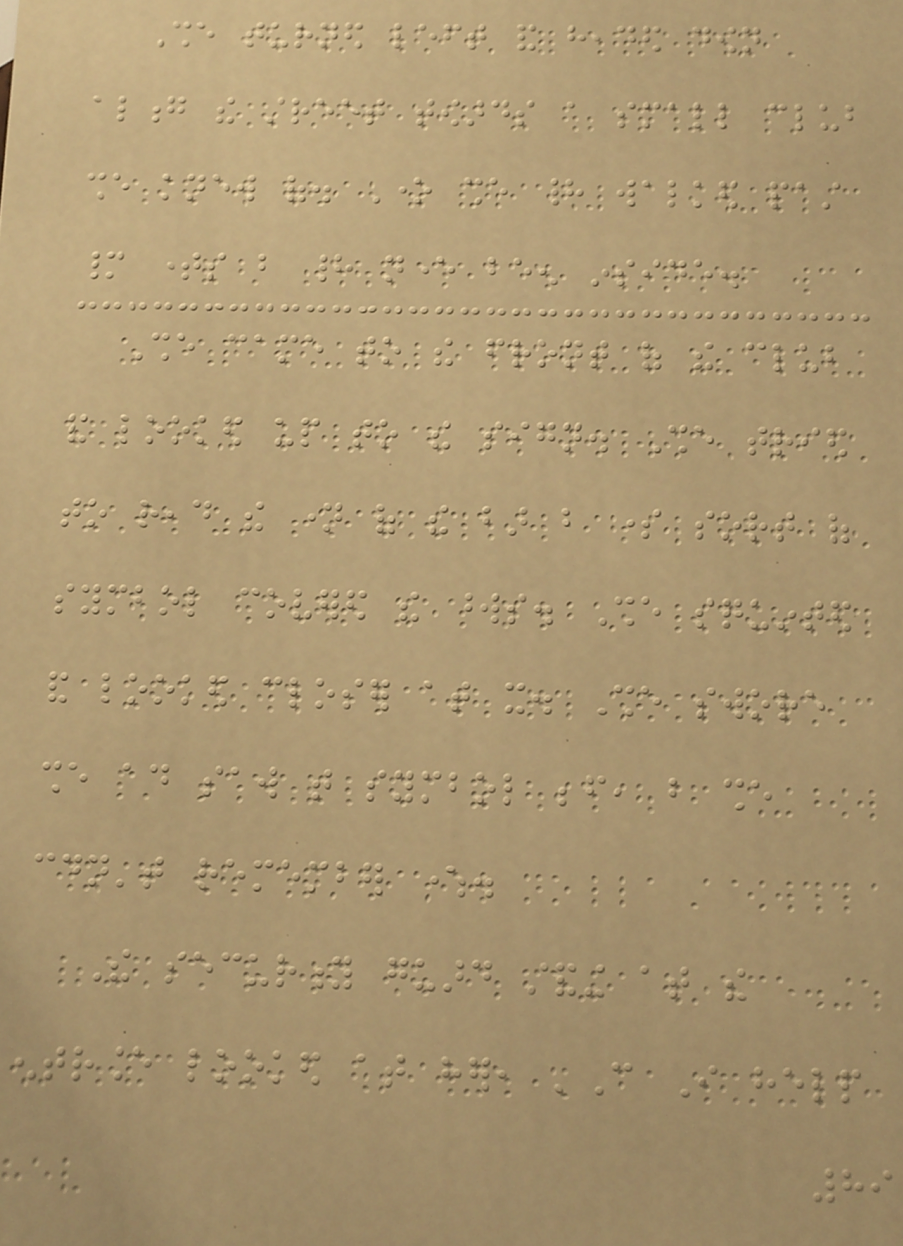She turned left and headed down
along the street towards a small club
she knew of. One she had walked past
many times but had never been inside.
She came to the front of the club
and looked up to the sign. She tried
to read the name of the bar but some sort of
symbol covered the words. She squinted
and looked closer at it. She swore
she ad saw that symbol before, but she
couldn't remember where.
The security guard standing at the
entrance looked at her, 'Can I help
89
